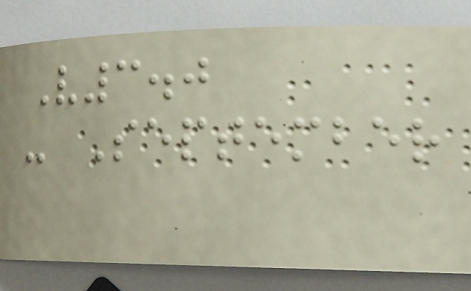V3.0
- September
